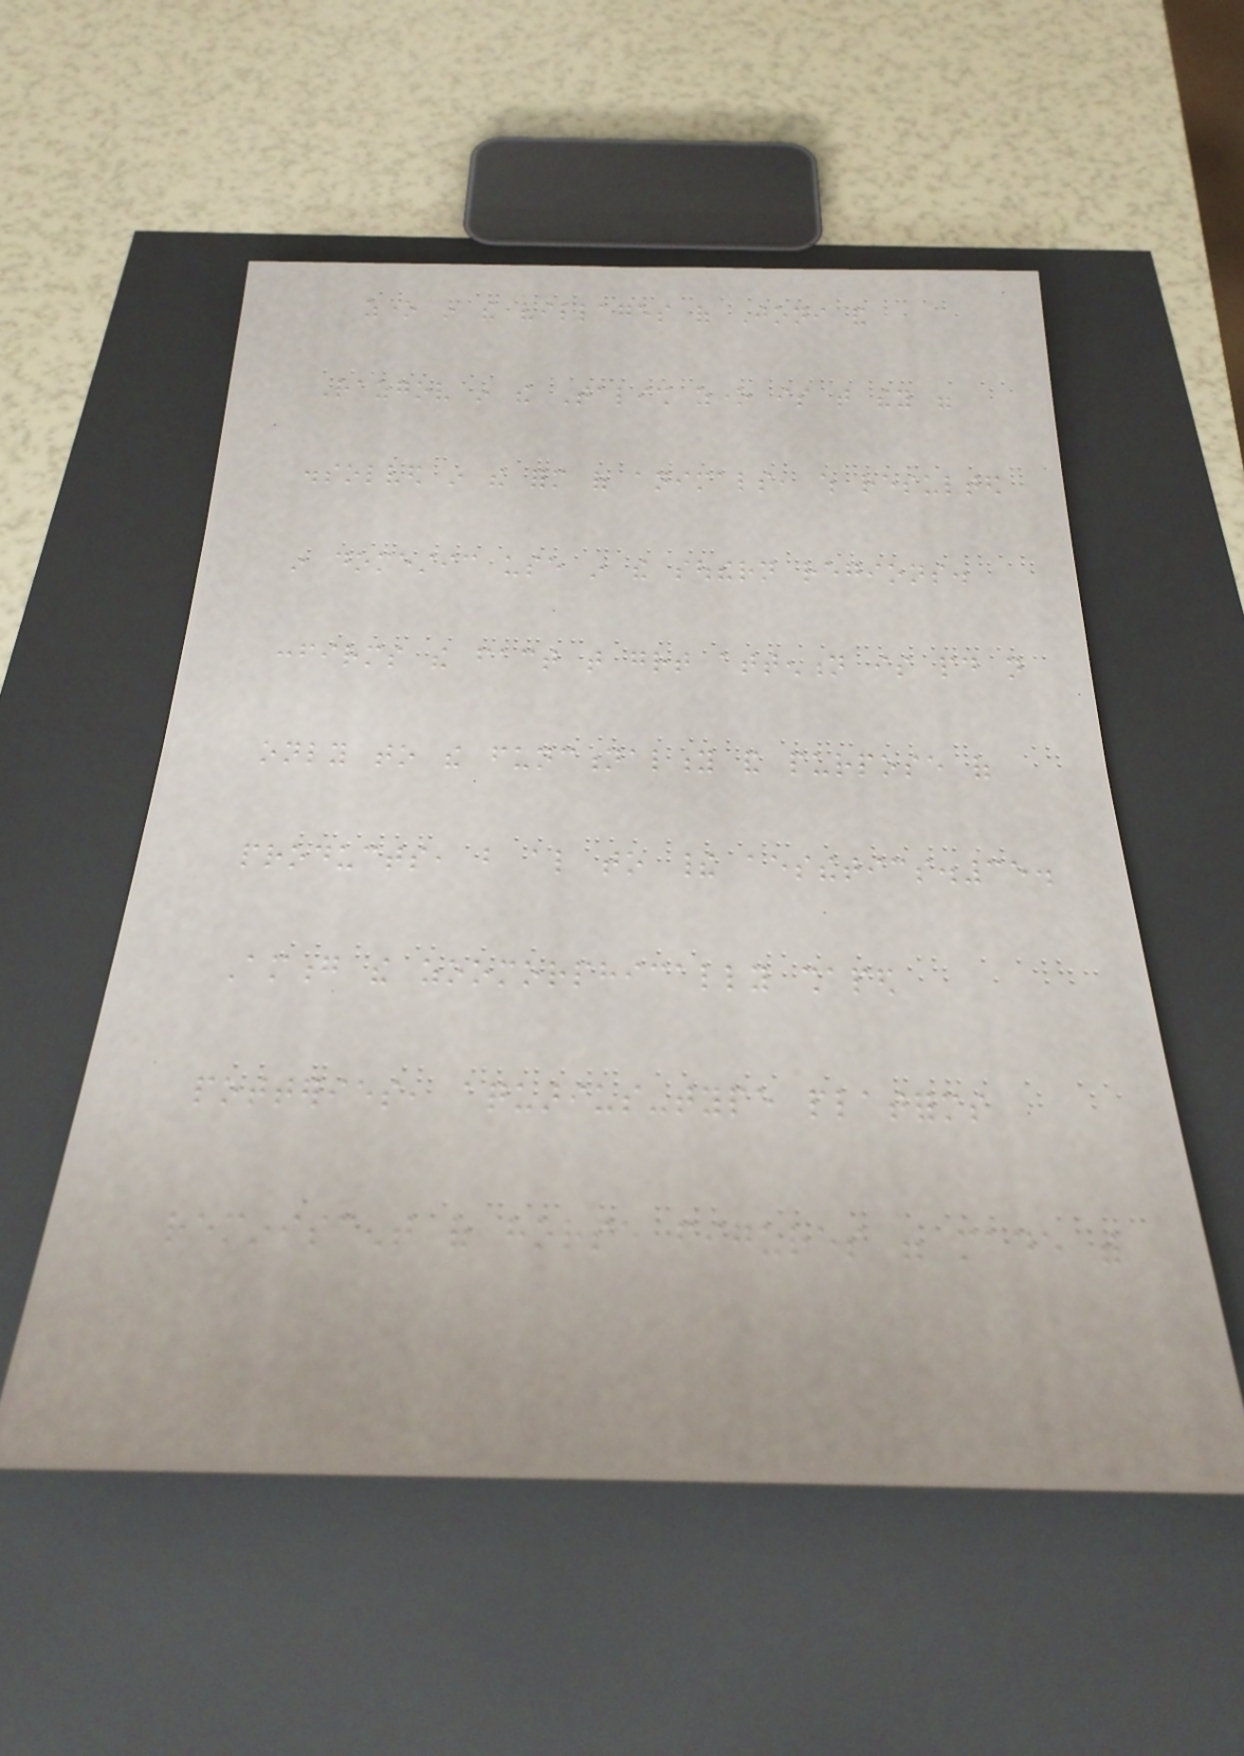zone in the villages of Joni and
Razgov in the Talish zone is that they were
dissolved in the form of animals, which resulted
in domestic use in the southern regions.
confirms the fact that great attention is paid not
only to the functionality and purpose of
products, but also to their aesthetics.35.
Among the zoomorphically shaped
potteries, aquarius-type platforms
reminiscent of horse figures were made with
